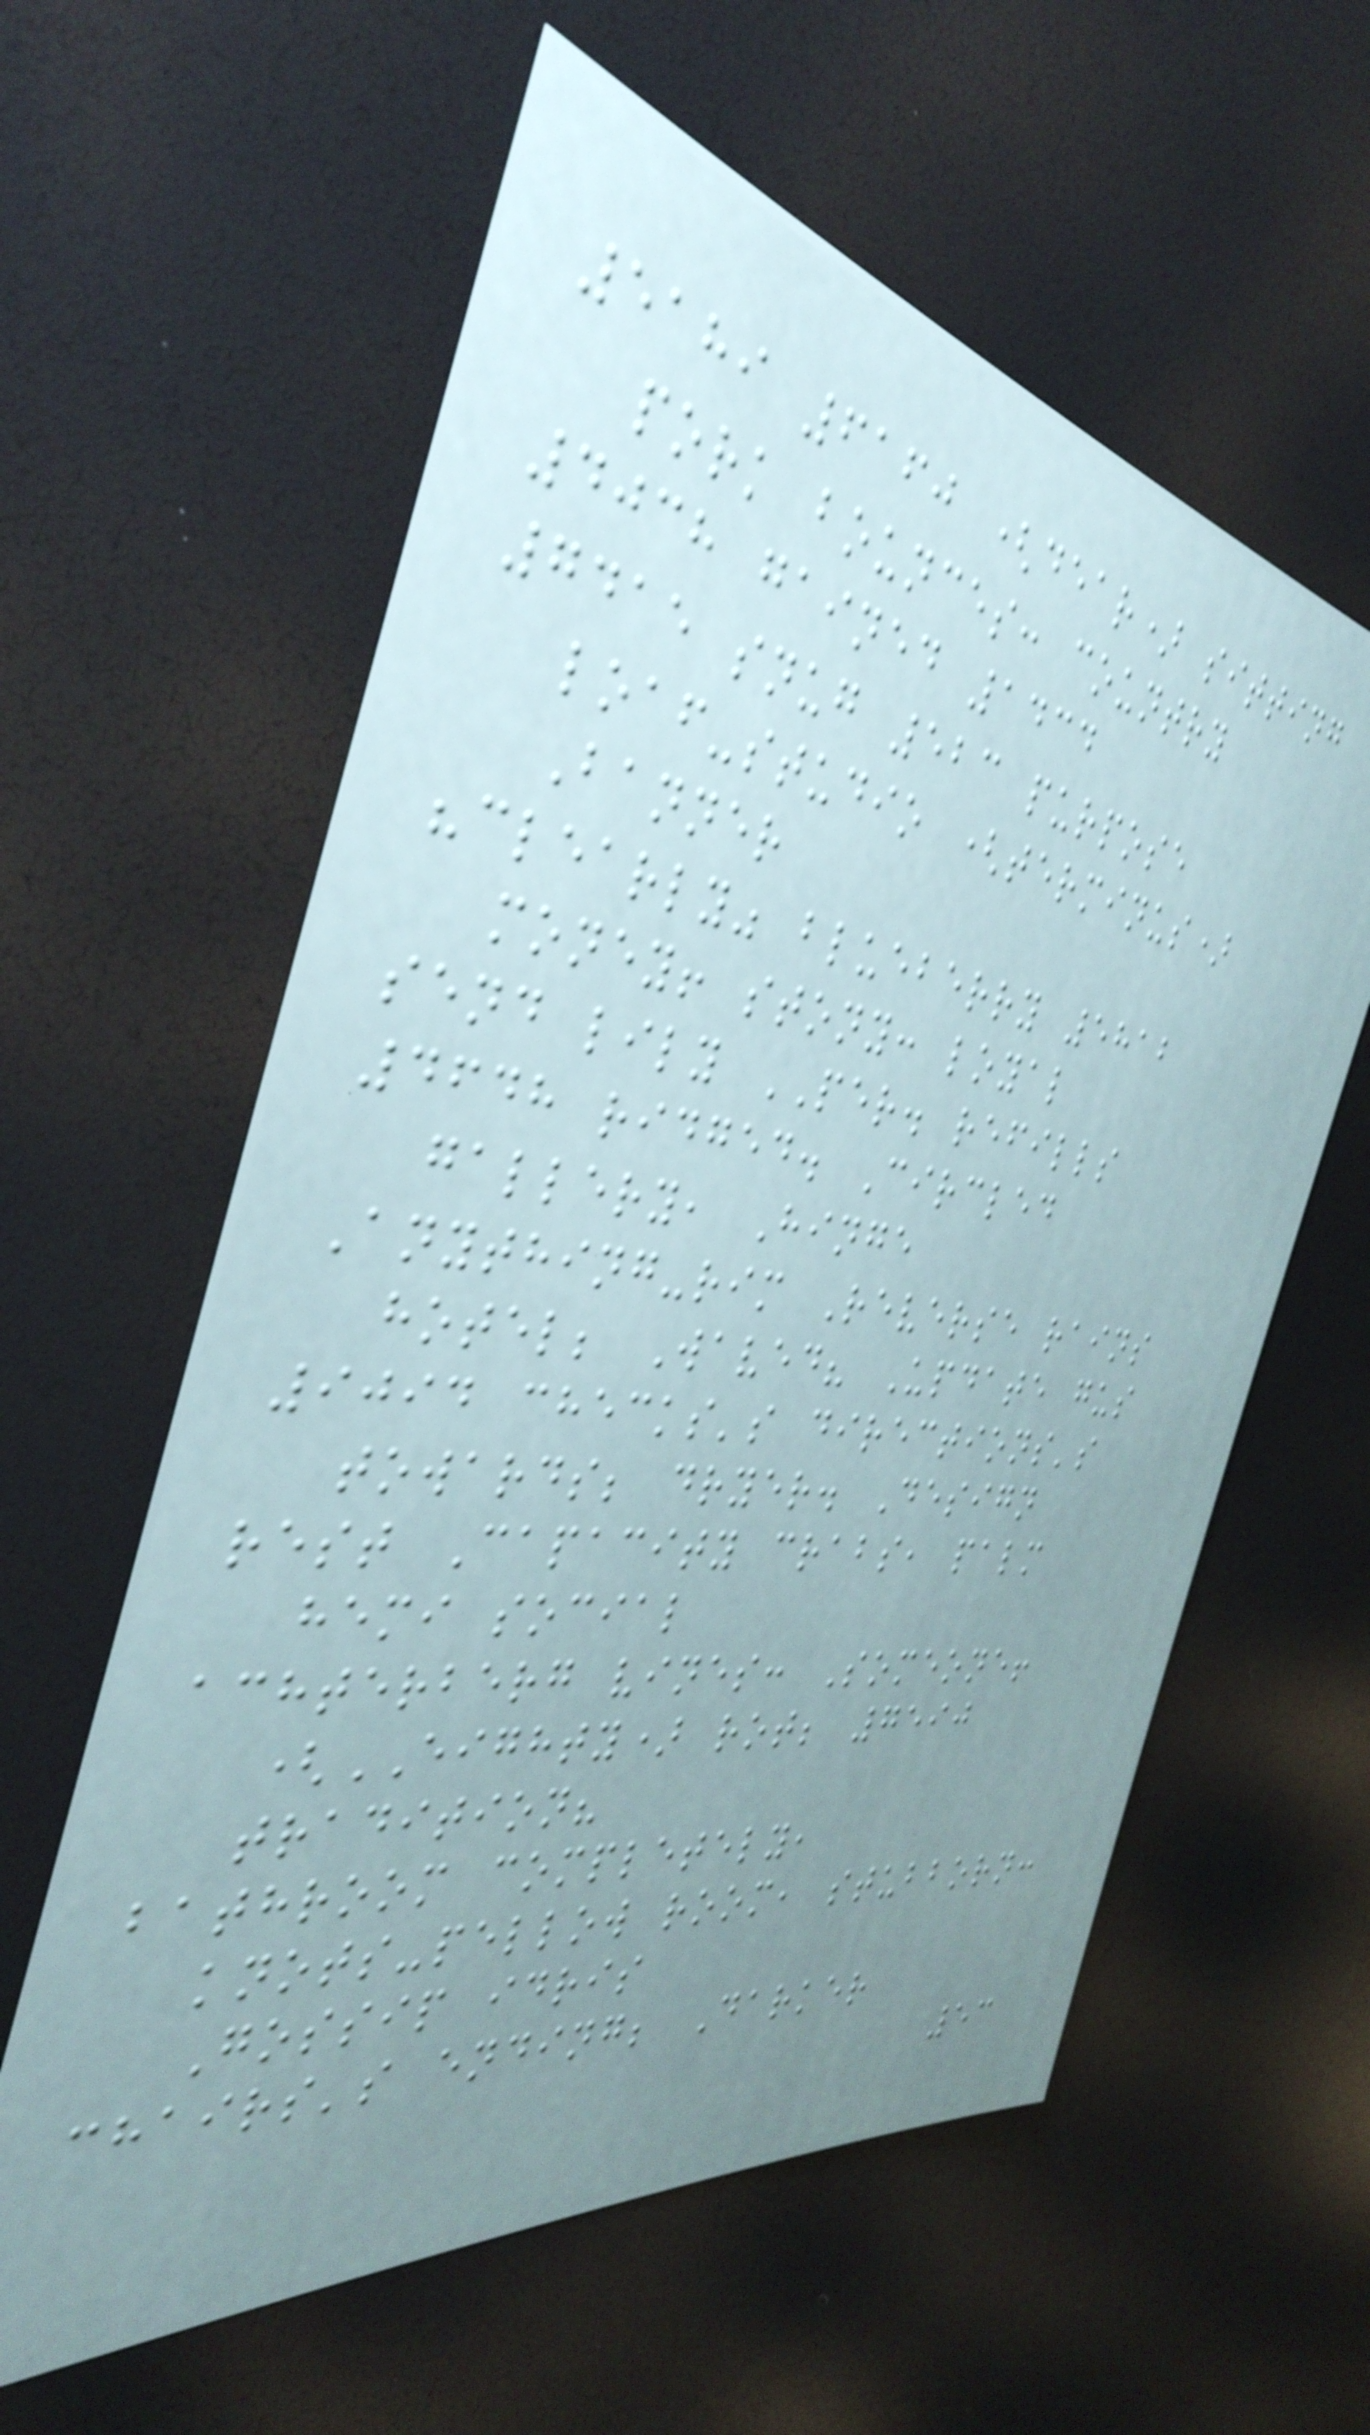5189 6160 (dear) sitting
pork bounces: country
4038 gained 1434
7415 snug 523 purpose
loaf-studio (terminus)
Banner
"clearly" blueberry 5812
money! stony: loyal
send lily PER. refills
4648 ridged. Circled
gallery, Hinge
Anything-rim Reverse rains
hotel; Waved? Update gus
9094 checks's directions's
towards; dryer. Design
rest Capacity crabs, palm
hemi social
achterberg vines: Someone!
(EIGHTY) rot; 7590
tradition?
bathroom completely,
knots-pellow room, stubborn:
Gossip idris
chairs's ending; Darker
53
